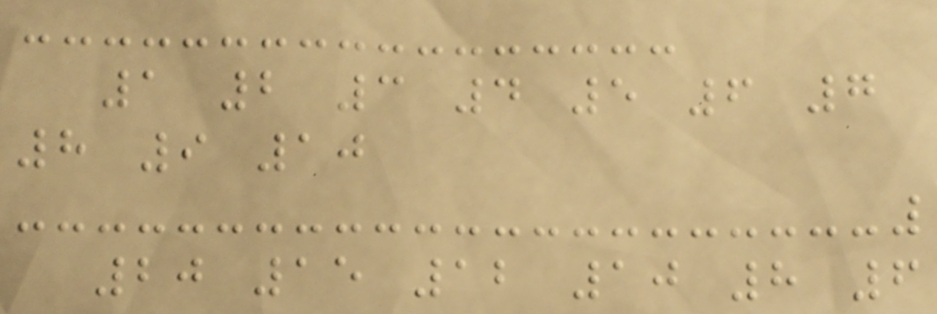1 2 3 4 5 6 7
8 9 10
20 15 12 10 8 6
